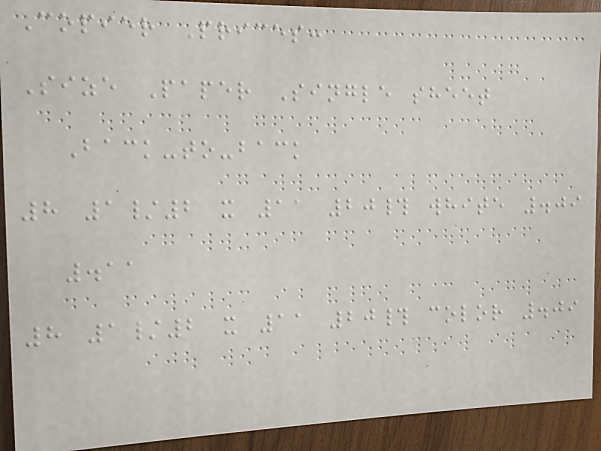Copier Prices:
Size Paper Single sheet
Back-to-back
8 1/2 x 11 20# white .09
.11
8 1/2 x 11 20# color .09
